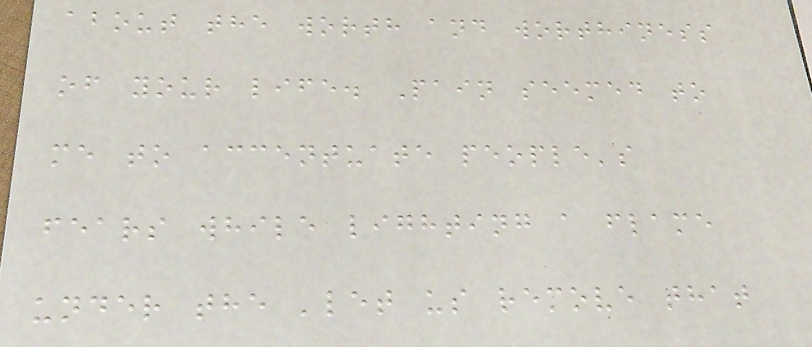about the worth and worthiness
of your life. Pain seemed to
me to accentuate people's
fears while lighting a flame
under the 'let us remove that
